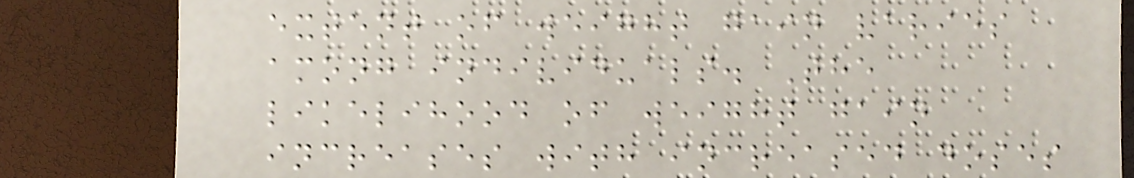extent of weight gain varies
among individuals. The
likelihood of weight gain
increases with increased doses
